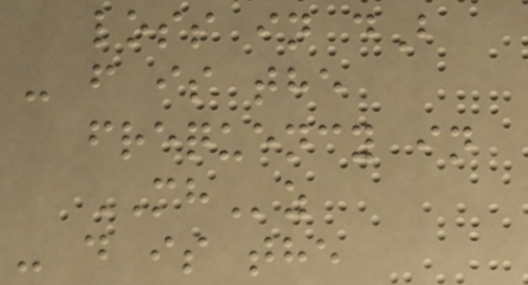loss in dB
- f is the
frequency in
MHz
- d is the
